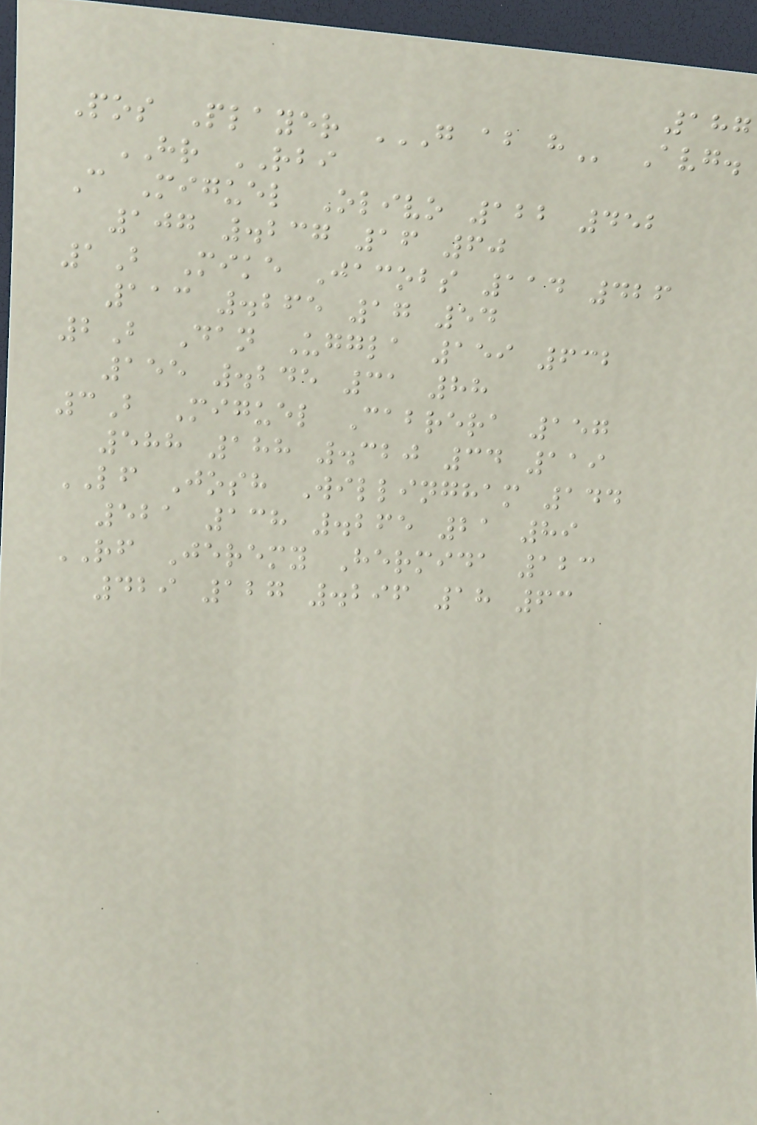187
Pos Player G AB H Avg.
HR RBI
C Miguel Olivo 122 452
107 .237 16 60
1B Mike Jacobs 114 426
113 .265 17 54
2B Dan Uggla 159 632
155 .245 31 88
3B Miguel Cabrera 157
588 188 .320 34 119
LF Josh Willingham 144
521 138 .265 21 89
RF Jeremy Hermida 123
429 127 .296 18 63
